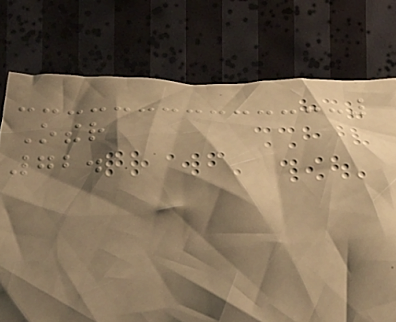Other
72.
